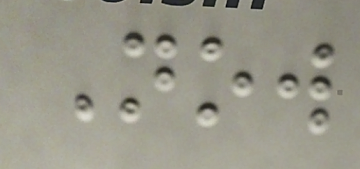Now
